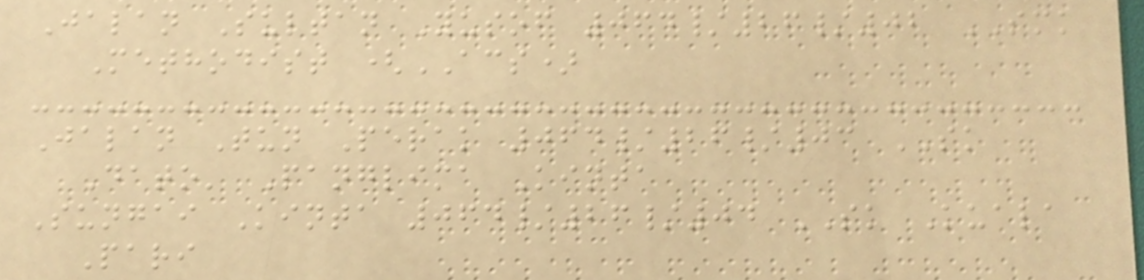Jalan Sultan Yusof 064/26/02 SMK
Methodist (ACS)
Jalan Tun Perak 064/26/03 SK
Dato' Panglima Kinta
Sungai Kinta 064/26/04 SK Kuala
Pari
